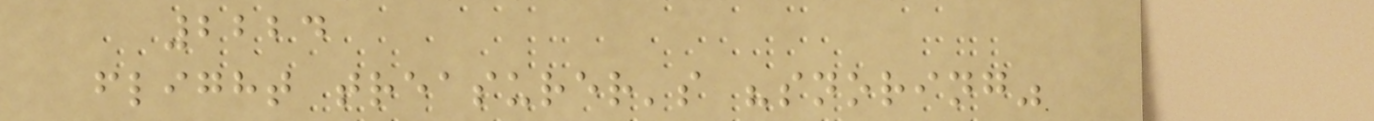2224
flight treasurer's "snoring"
